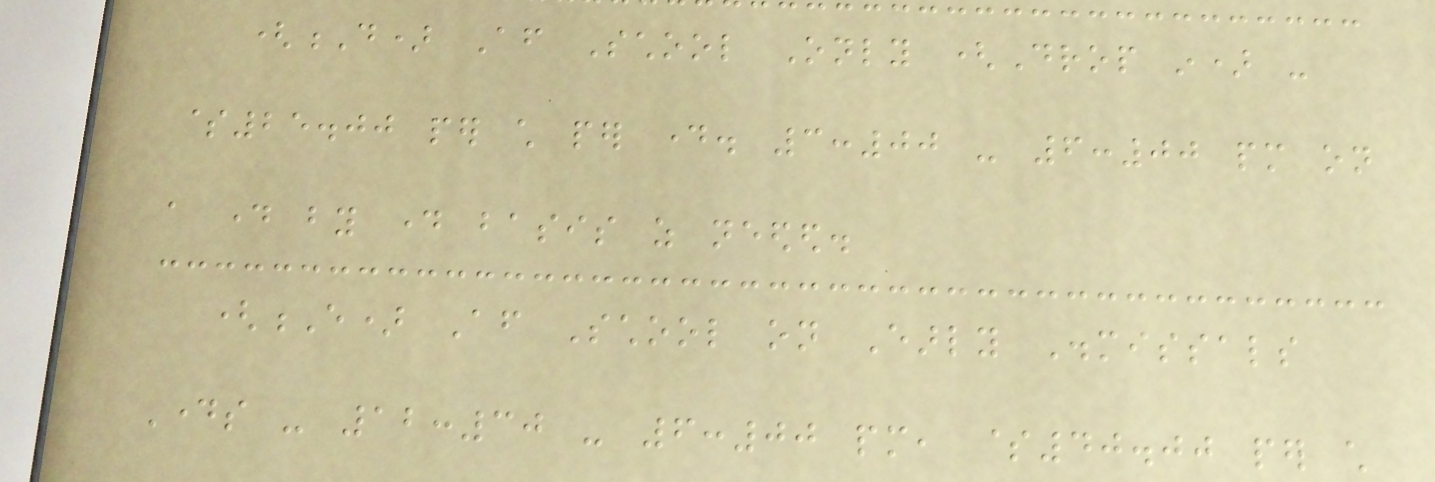(D) After School Only (Drop in) -
$25.00 per child per day. 3:00 - 6:00 pm on
a day by day basis as needed.
(E) After School on Early Dismissals
Days - 12:30 - 6:00 pm, $40.00 per child
